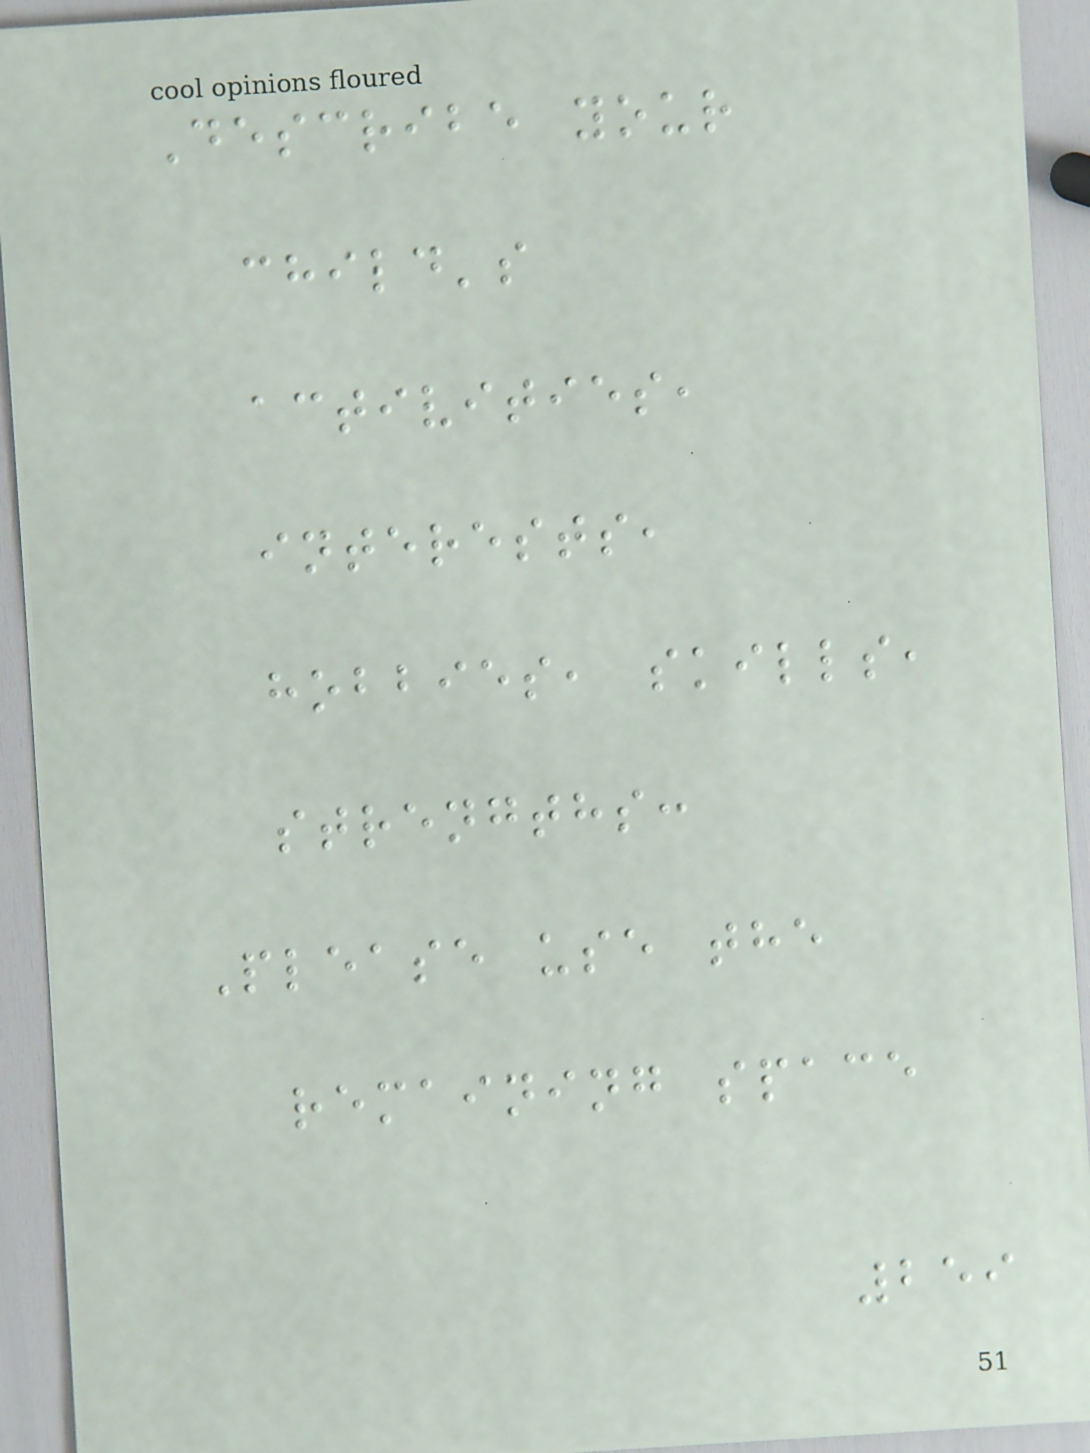Describe your
child's
activities,
interests,
hobbies, skills,
strengths:
Please use the
remaining space
259
